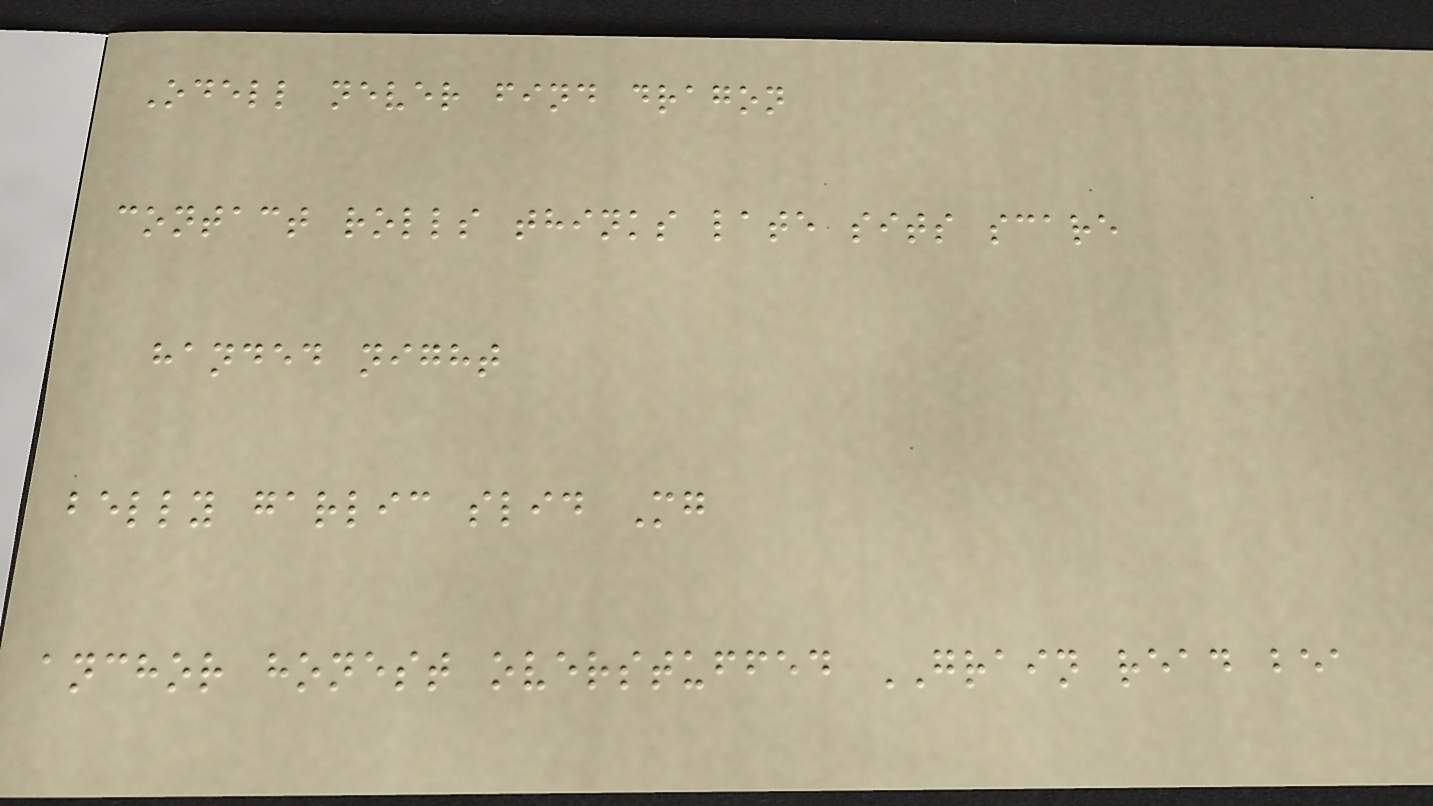Odell never find dragon
contact rolls thinks late sits scare
handed night
belly garlic slid Mg
anchor honest overstuffed GRAIN read bea
